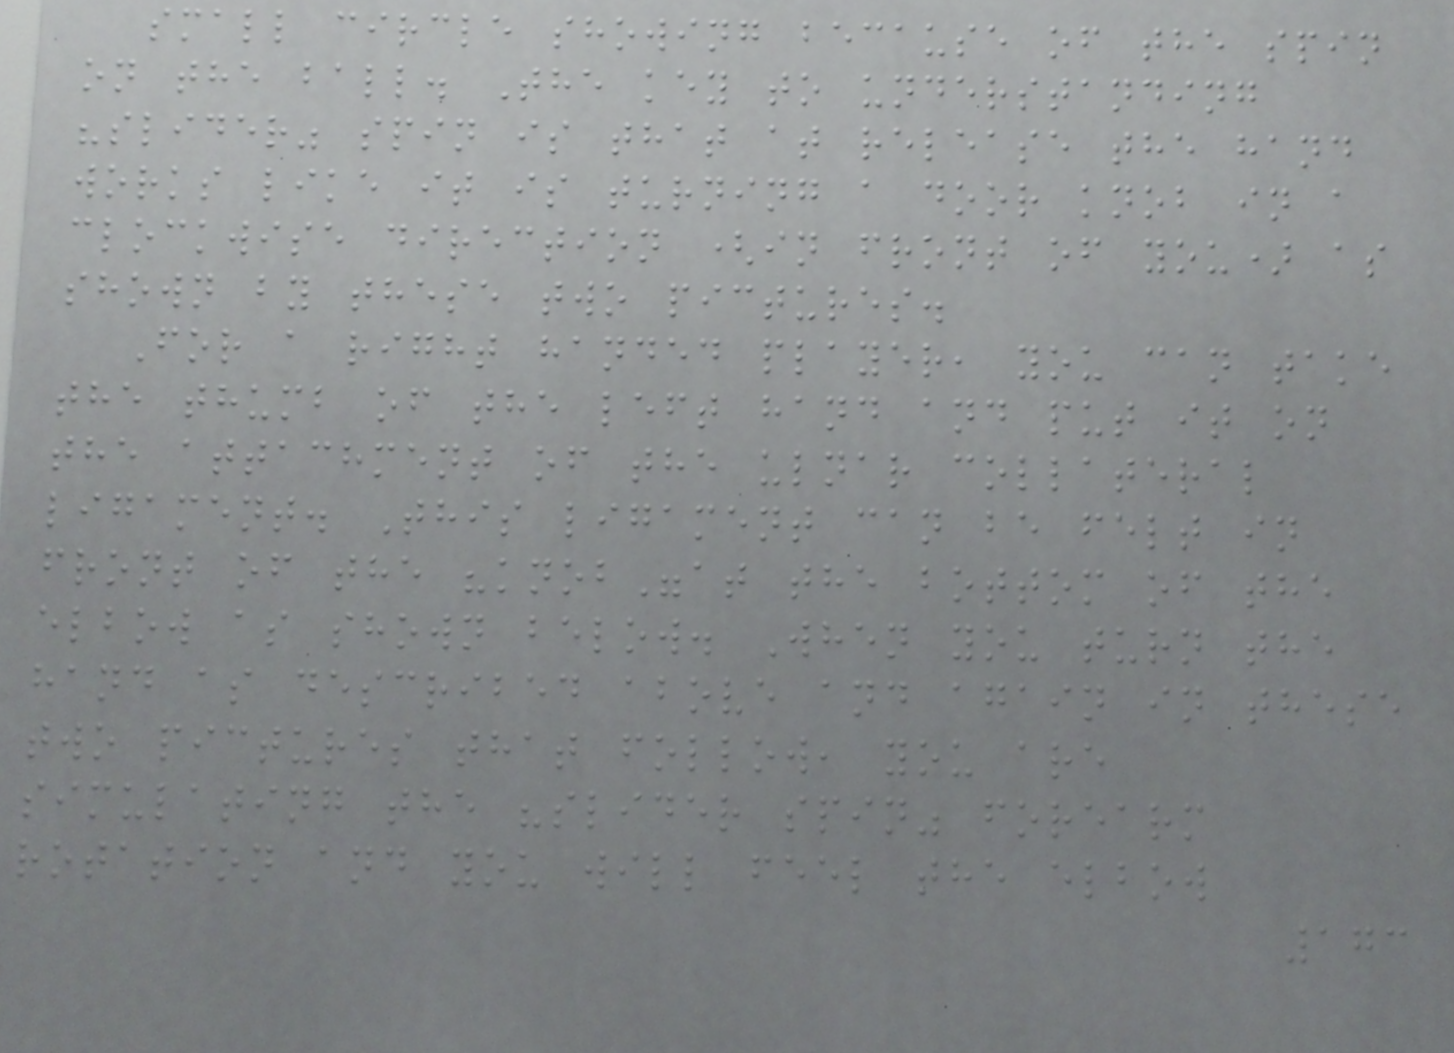small circle showing because of the spin
on the ball. The key to understanding
"slider" spin is that at release the hand
works like it is turning a door knob in a
clockwise direction (in front of you) as
shown by these two pictures.
For a right handed player, you can take
the thumb of the left hand and put it on
the attachment of the ulnar collateral
ligament. This ligament can be felt in
front of the "knob"at the bottom of the
elbow as shown below. When you turn the
hand as described above and again in these
two pictures that follow, you are
simulating the "slider spin" forearm
rotation and you will feel the elbow
173
